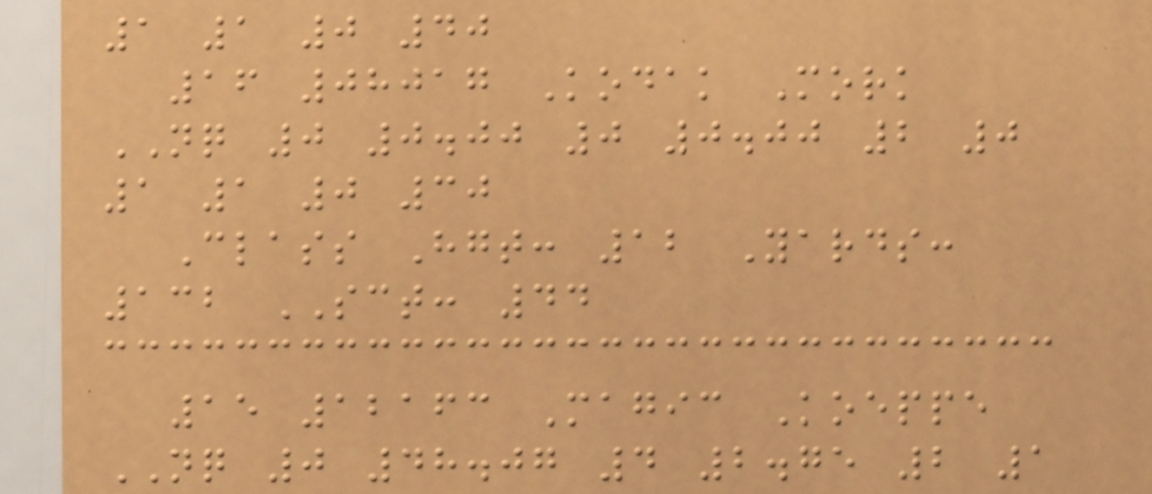1 1 0 40
16 08017 Kodak Mork
NQ 0 0.00 0 0.00 2 0
1 1 0 30
Class Hgt: 12 Yards:
132 SCT: 44
15 12163 Magic Koeppe
NQ 0 48.07 4 2.75 2 1
